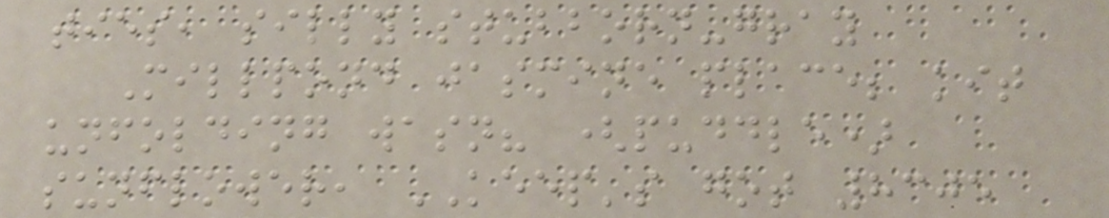ties, silly stubborn-gray
Millpond jasmine place; kit
unfolding wasn? (puddle)
sunflower, KEEP's got 8305
